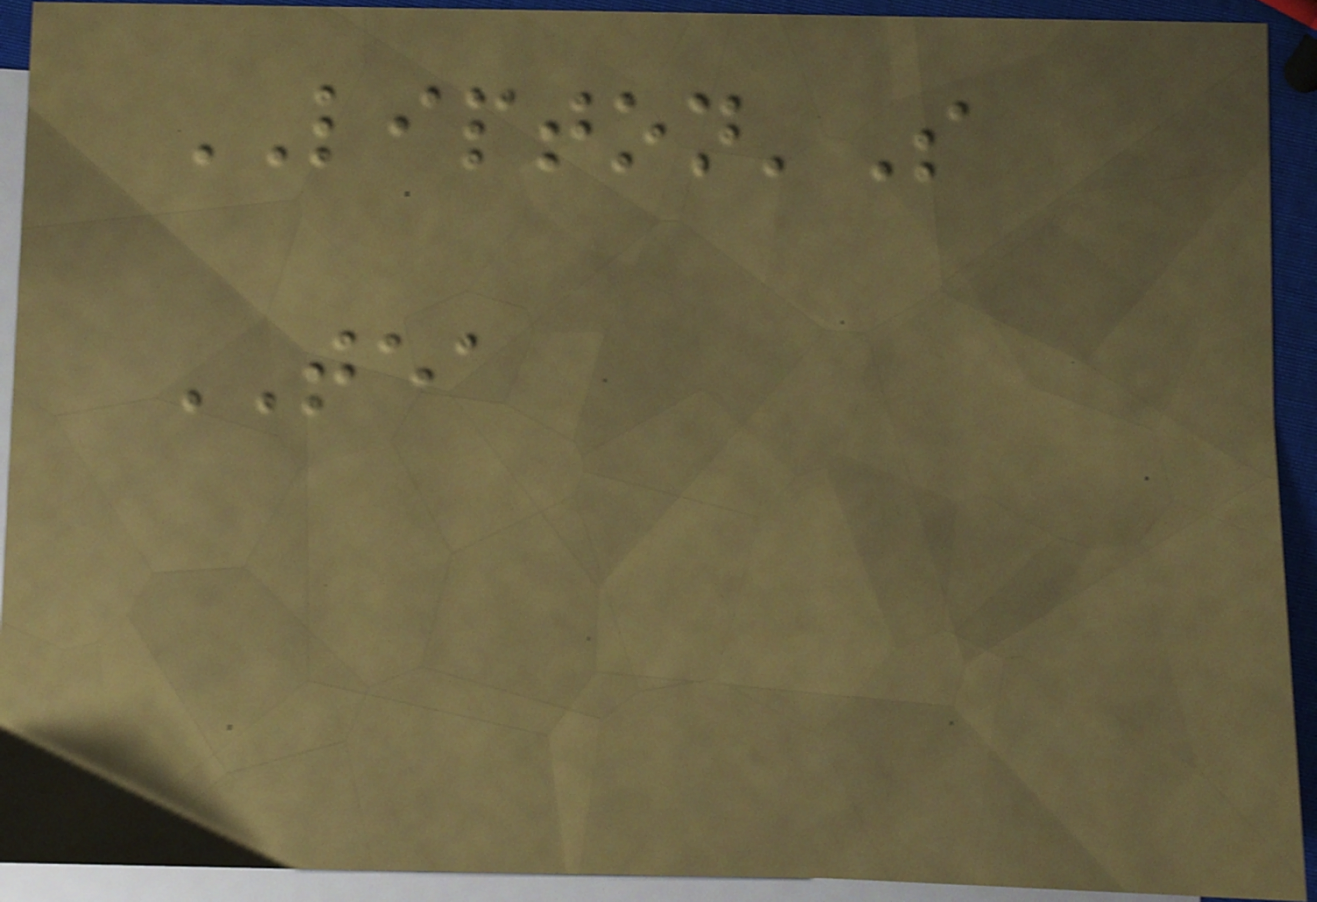LIPTON'S
TEA
